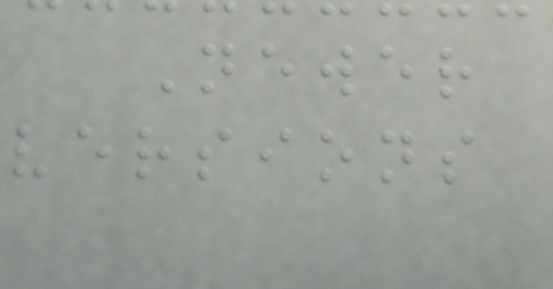Newer
versions
